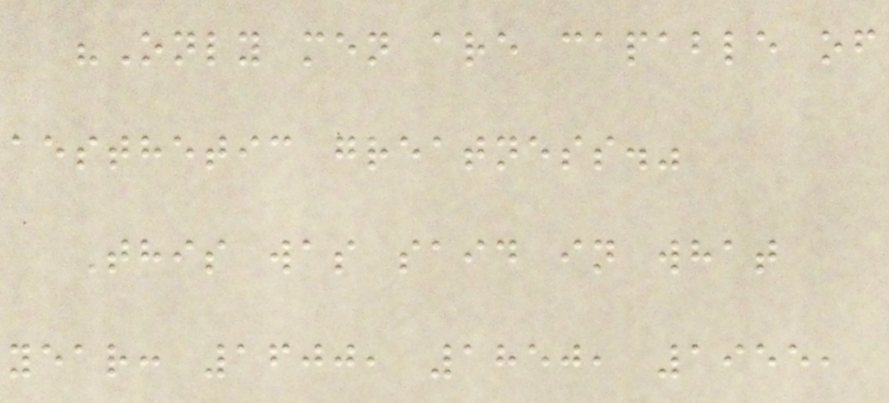"Only men are capable of
aesthetic greatness."
This was said in what
year: 1600, 1850, 1955,
